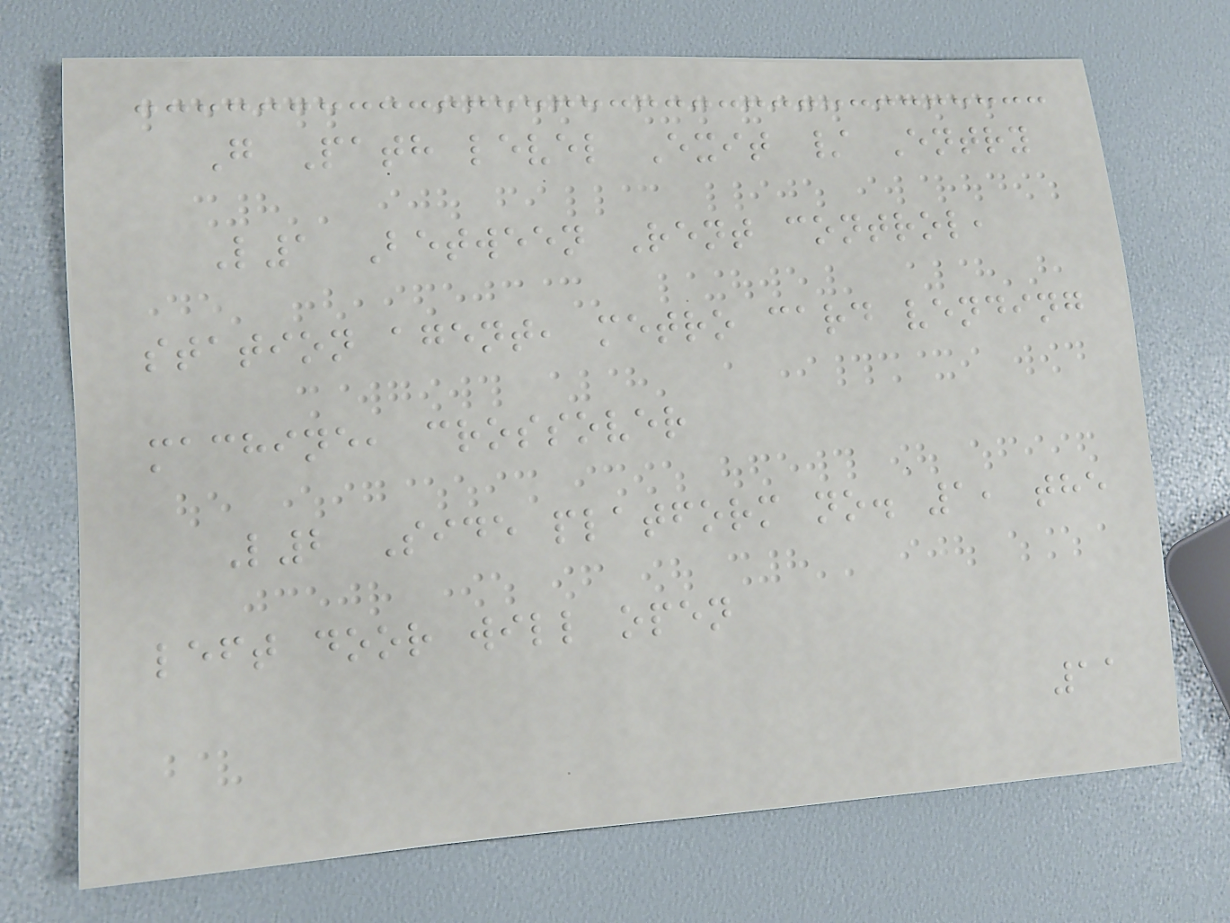G Path level Exit / Entry
L1 Between Rent control,
station agent, metro card vending
machine, crossover
L2 Side platform no. 1, the
left door will open
11
